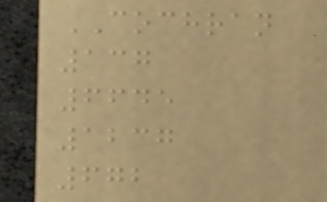COCHRAN
137
6645
1237
672
